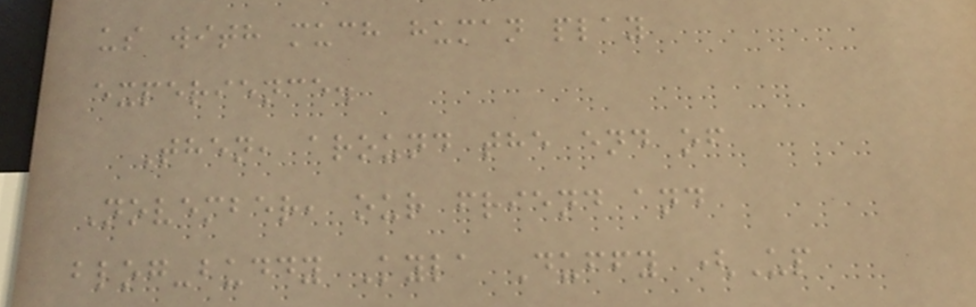us with much human play
experience.
Then, around the end of
November, our friend and
blog-buddy Kyla Duffy (Up
